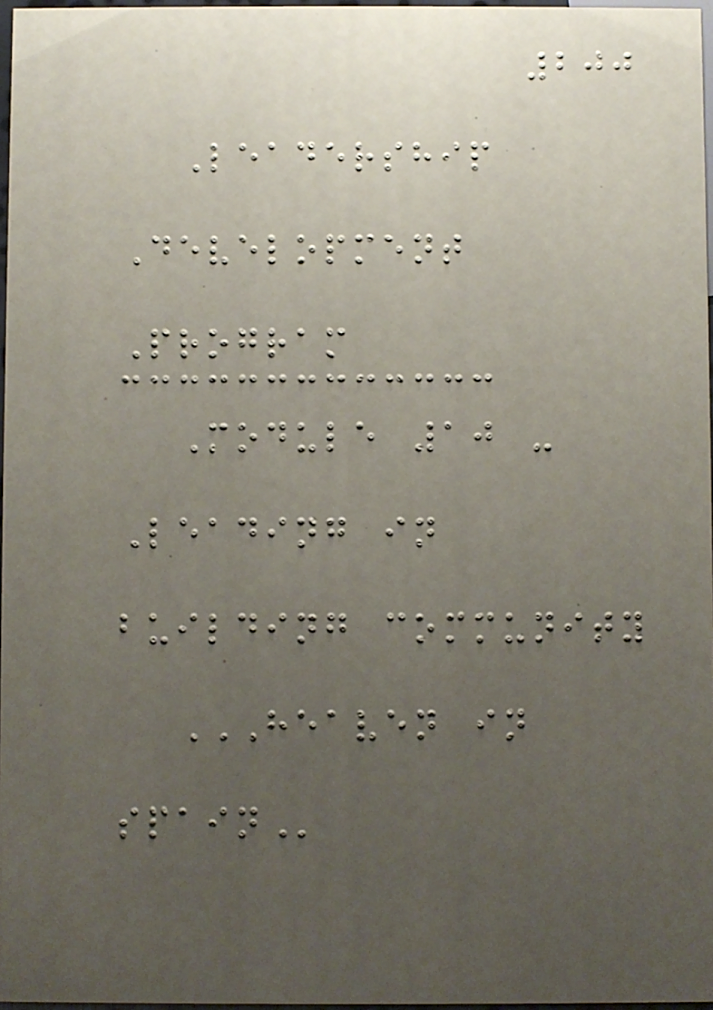200
Leadership
Development
Program
Module 10 -
Leading in
building community
HEAVEN IN
SPAIN
